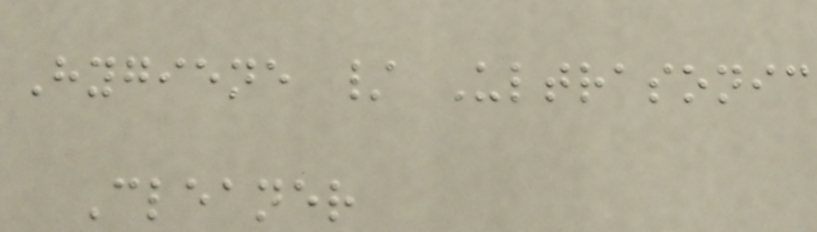Hygiene / Ultrasonic
Cleaner
